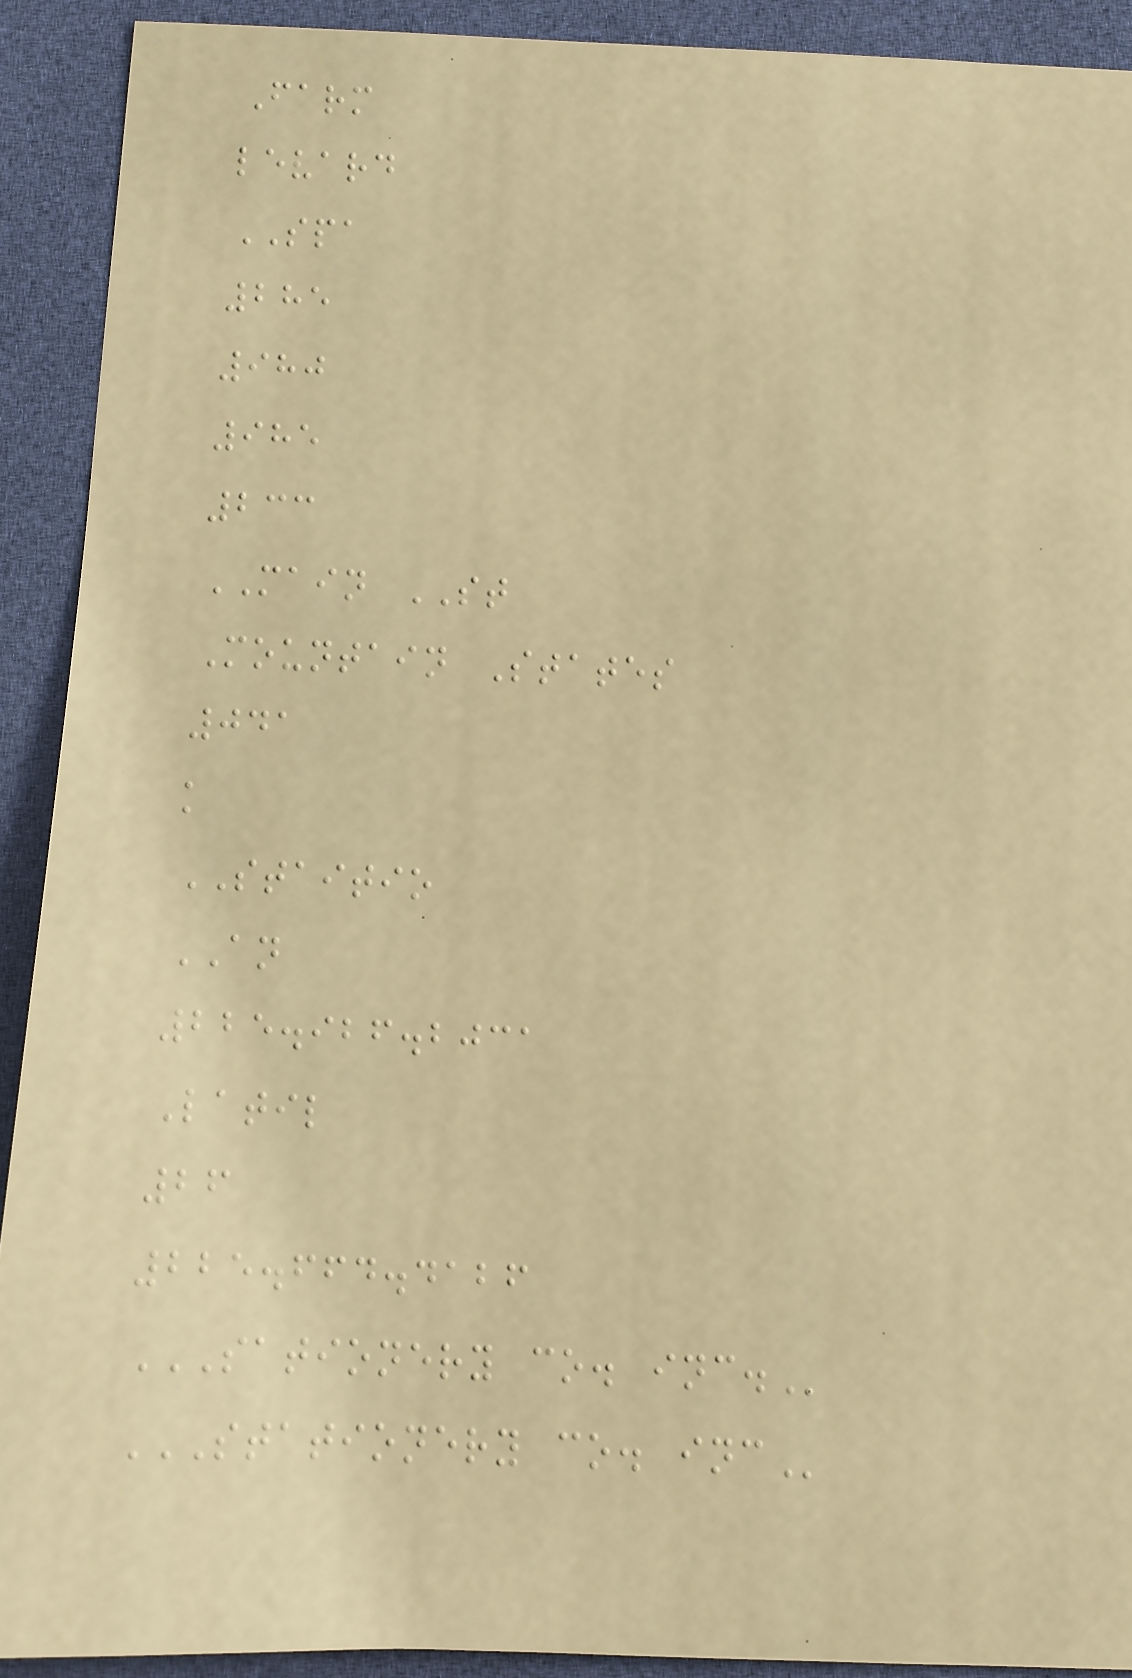Farm
levard
SPA
285
980
985
233
MAIN ST
Mountain States
041
k
STAITIO
AN
225.926.2031
Latil
26
225.664.4126
SATIONERY CO. INC.
STATIONERY CO. INC
